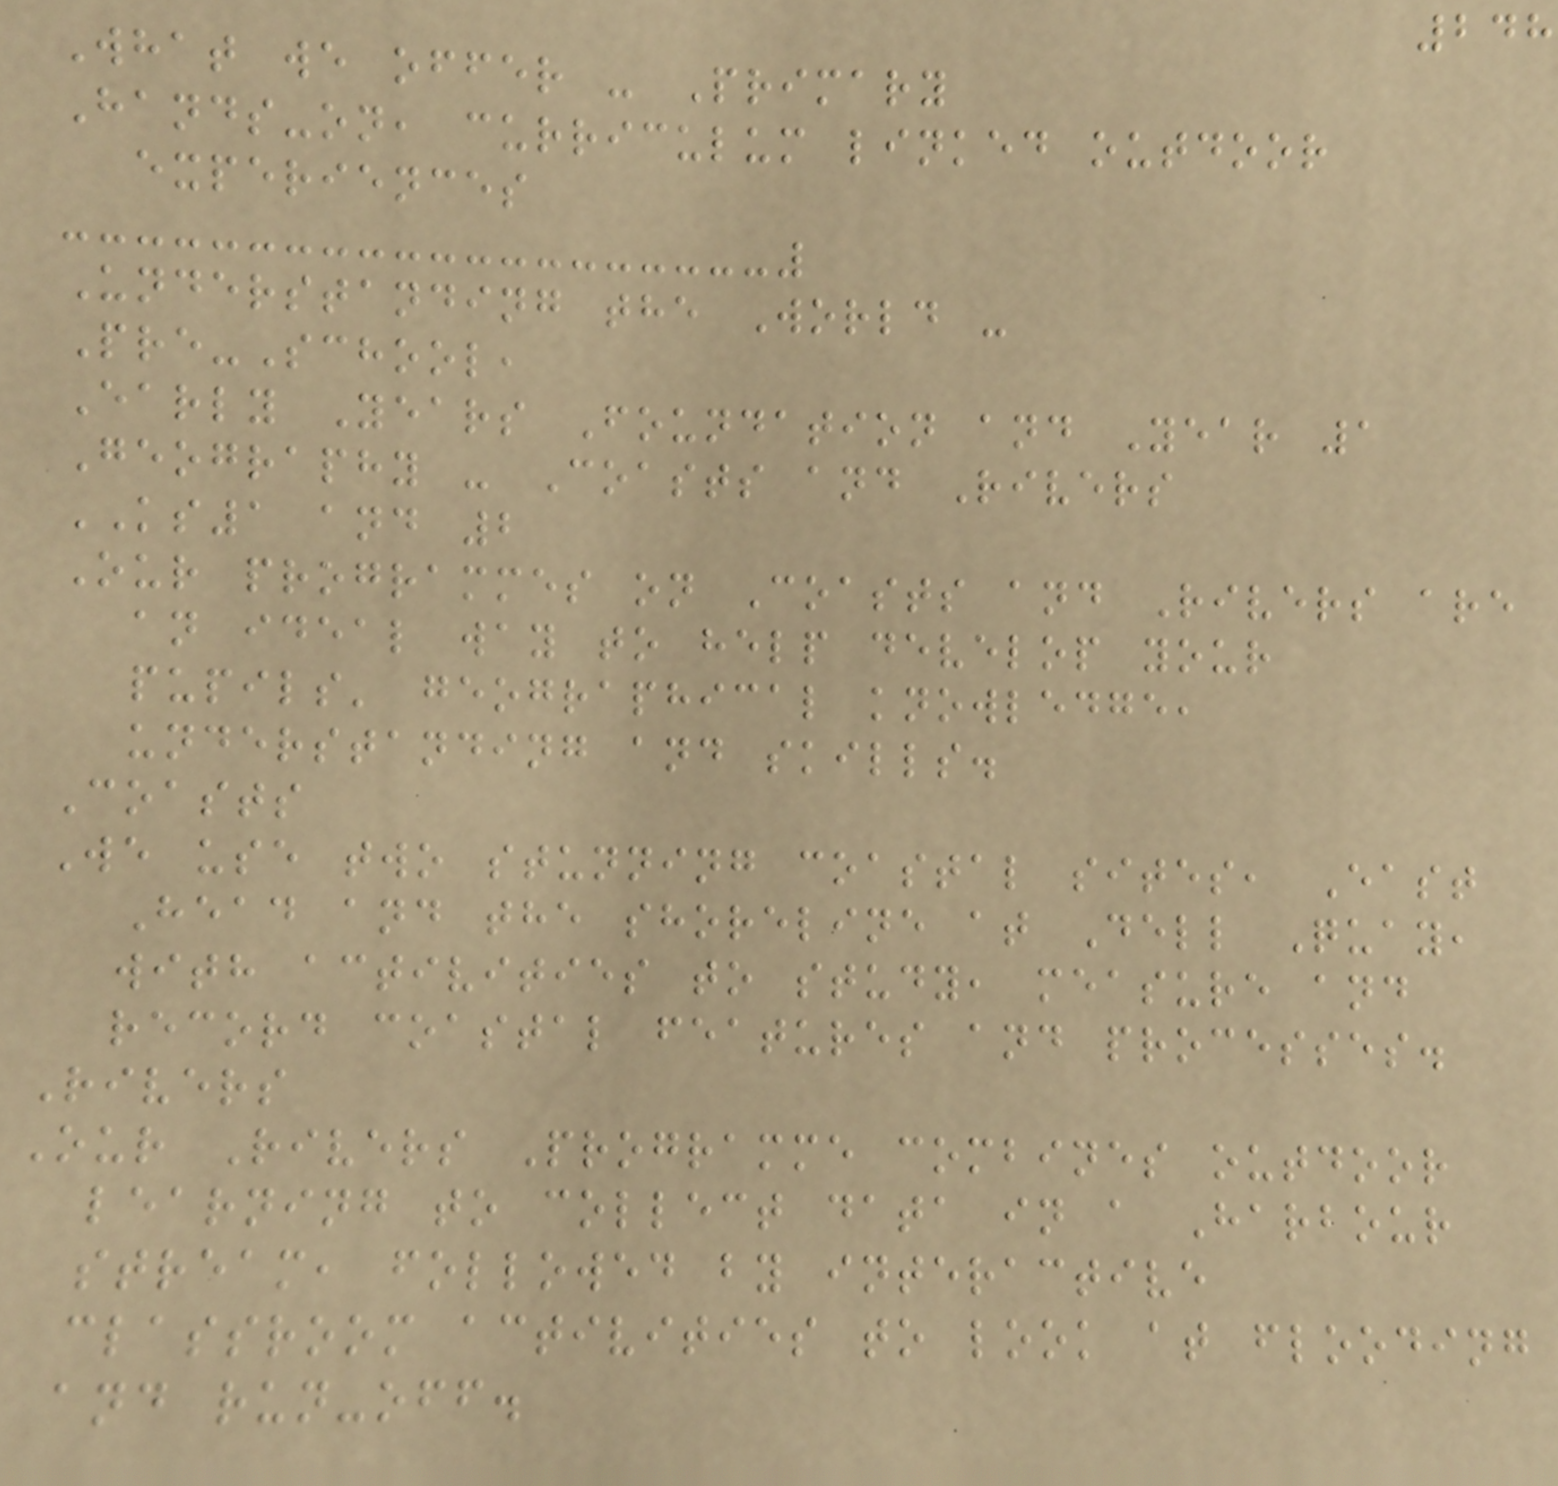248
What we offer - Primary
Hands-on, curriculum linked outdoor
experiences
Understanding the World -
Pre-School,
Early Years Foundation and Year 1
Geography - Coasts and Rivers
KS1 and 2
Our programmes on Coasts and Rivers are
an ideal way to help develop your
pupils' geographical knowledge,
understanding and skills.
Coasts
We use two stunning coastal sites, East
Head and the shoreline at Dell Quay,
with activities to study, measure and
record coastal features and processes.
Rivers
Our Rivers Programme combines outdoor
learning to collect data in a Harbour
stream, followed by interactive
classroom activities to look at flooding
and run-off.
